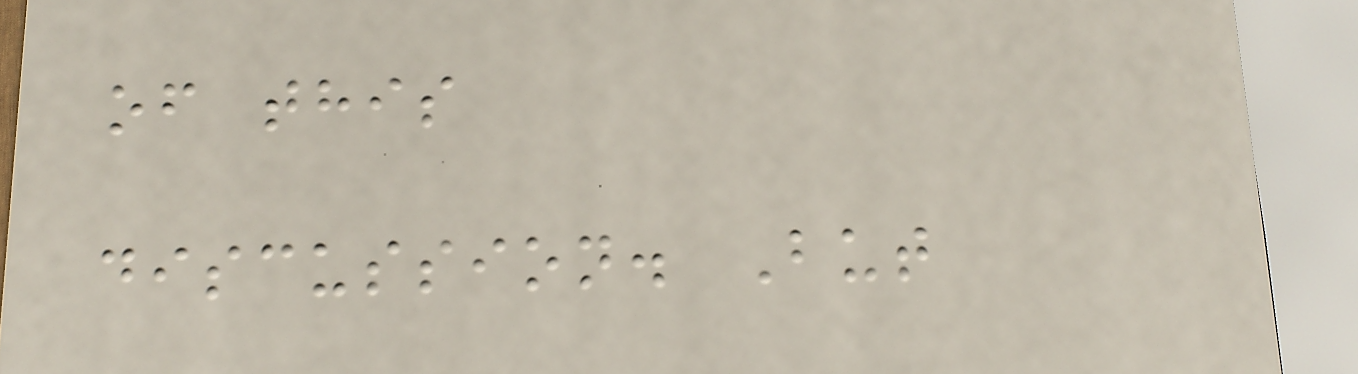of this
discussion. But
